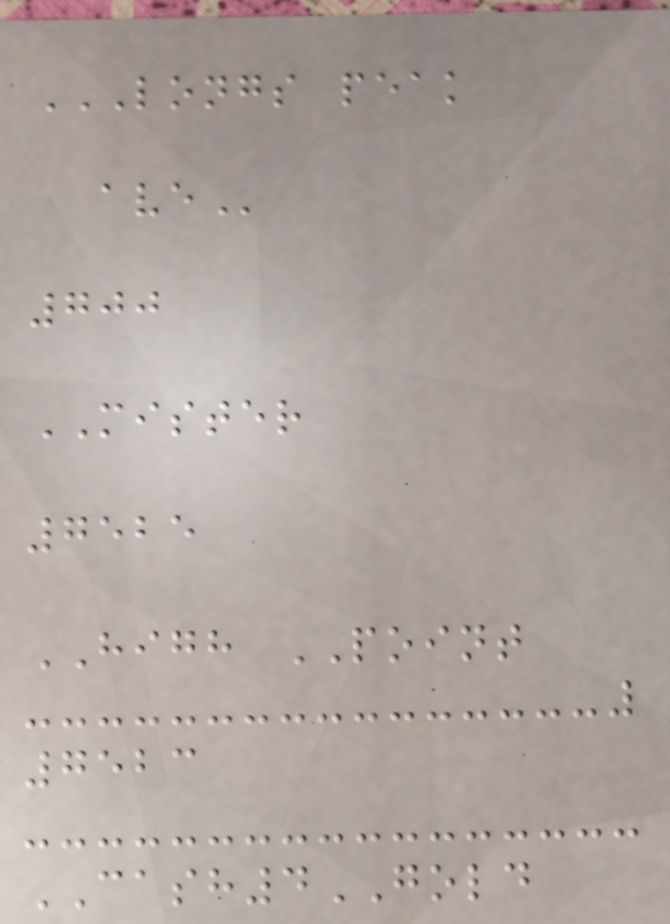LONGS PEAK
AVE
700
MISTER
7525
HIGH POINT
7523
CASH4GOLD
